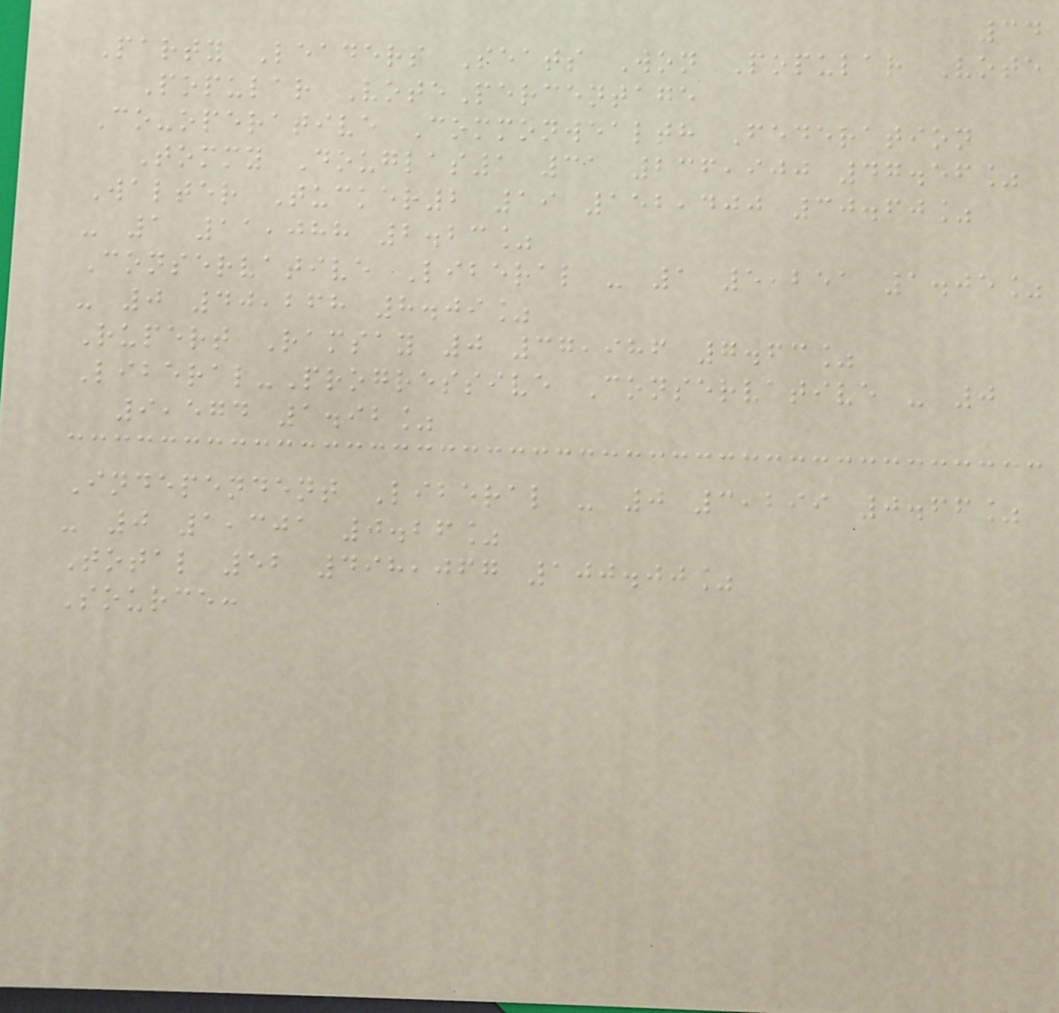34
Party Leaders Seats Won Popular Vote
Popular VotePercentage
Co-operative Commonwealth Federation
Tommy Douglas1 31 236,900 47.56%
Walter Tucker2 19 152,400 30.60%
- 1 11,088 2.23%
Conservative Liberal - 1 5,251 1.05%
- 0 40,268 8.09%
Rupert Ramsay 0 37,986 7.63%
Liberal-Progressive Conservative - 0
9,574 1.92%
Independent Liberal - 0 3,299 0.66%
- 0 1,301 0.26%
Total 52 498,067 100.00%
Source:
